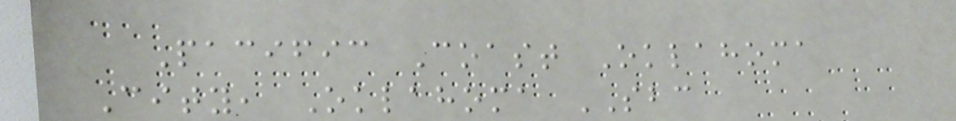Pacific Coast Oklahoma
City, Oklahoma SBC
